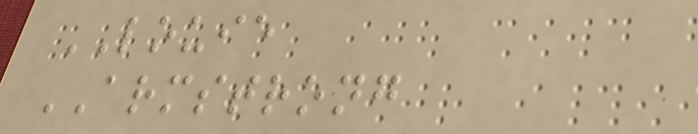LOUIE
ARMSTRONG
